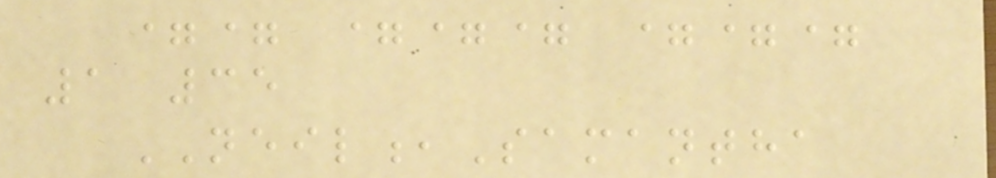== === ===
1 35
NEIL,Samantha
